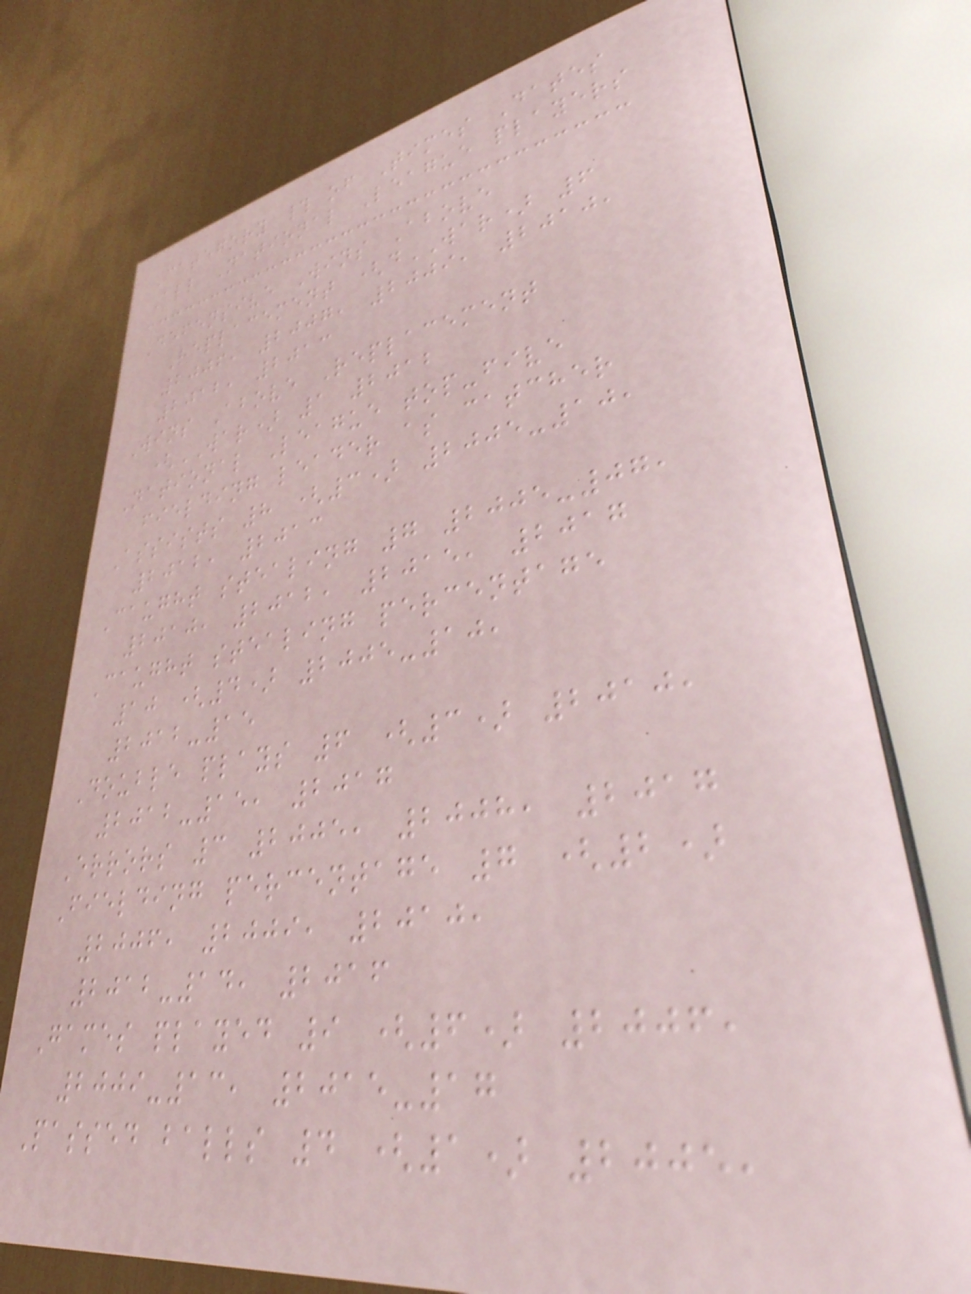Category # of Times Dates
All National League players
Defensive Wins Above
Replacement (dWAR) 6
2006, 2007, 2009, 2010,
2012, 2013
Wins Above Replacement
(WAR) 1 2012
National League top-five
fielding leader as catcher
Assists 8 (3) 2005-10,
2012, 2013
Caught stealing 7 2005-07,
2010, 2012, 2015, 2017
Caught stealing percentage
10 (4) 2005-10,
2012-15
Double plays 6 (3) 2010,
2012-15, 2017
Errors 3 2005, 2008, 2017
Fielding percentage 7 (2)
2006, 2009, 2010,
2012-14, 2016
Games played 9 (6) 2006,
2009-13, 2015-17
Passed balls 4 (1) 2005,
